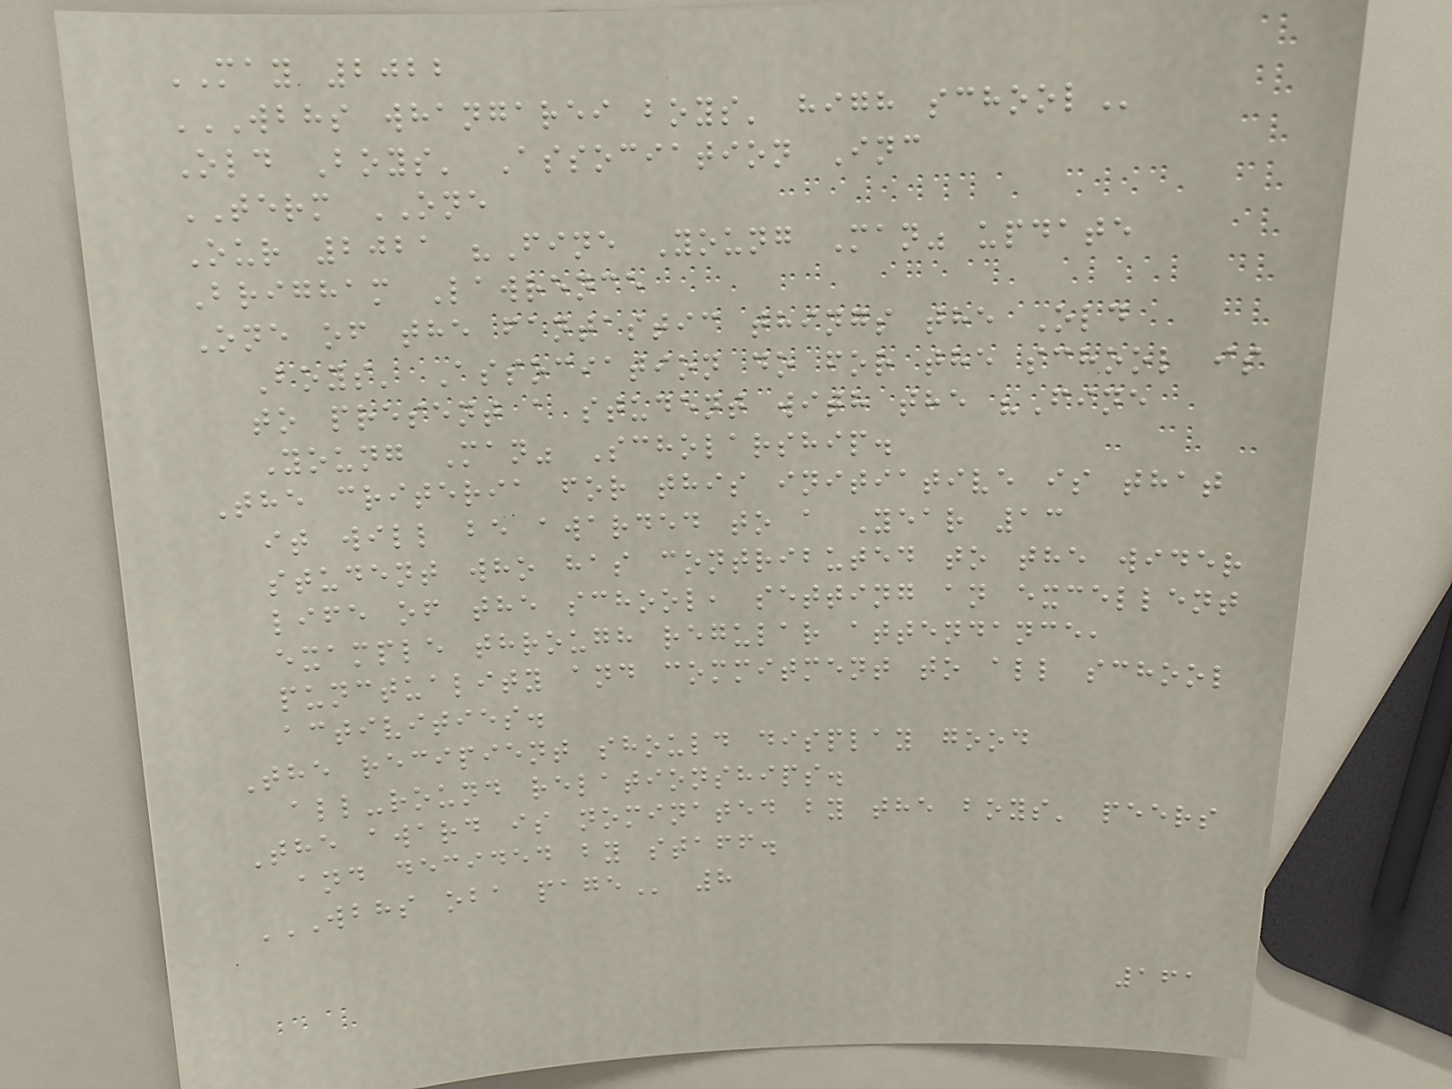MAY 2022
WBHS WHANGAREI BOYS' HIGH SCHOOL
Old Boys' Association Inc
TERM ONE
Our 2021 "Fine Young Man" update
Brigham Lawrence
One of the fantastic things the Old
Boys' Association do for the school is
to present a student with the "Fine
Young Man" Scholarship.
The criteria for this initiative is that
it will be awarded to a Year 13
student who has contributed to the wider
life of the school, setting an excellent
example through regular attendance,
punctuality and commitment to all school
activities.
The recipient should display good
all-round relationships.
The award is nominated by the boys' peers
and decided by staff.
WBHS OBA PAGE 8
161
